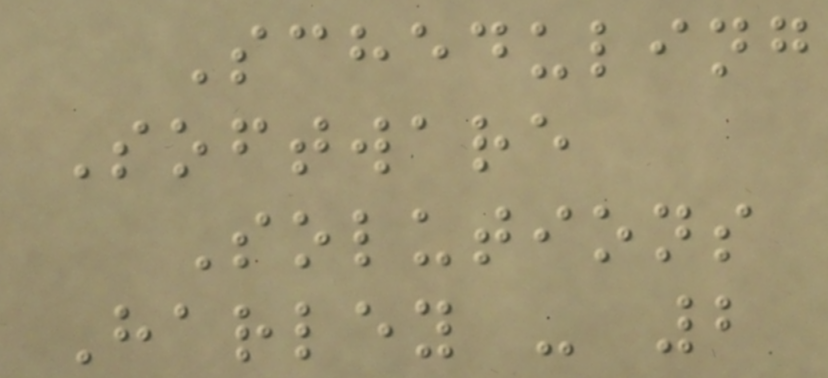Scheduling
Software
Solutions
Harley - 2
